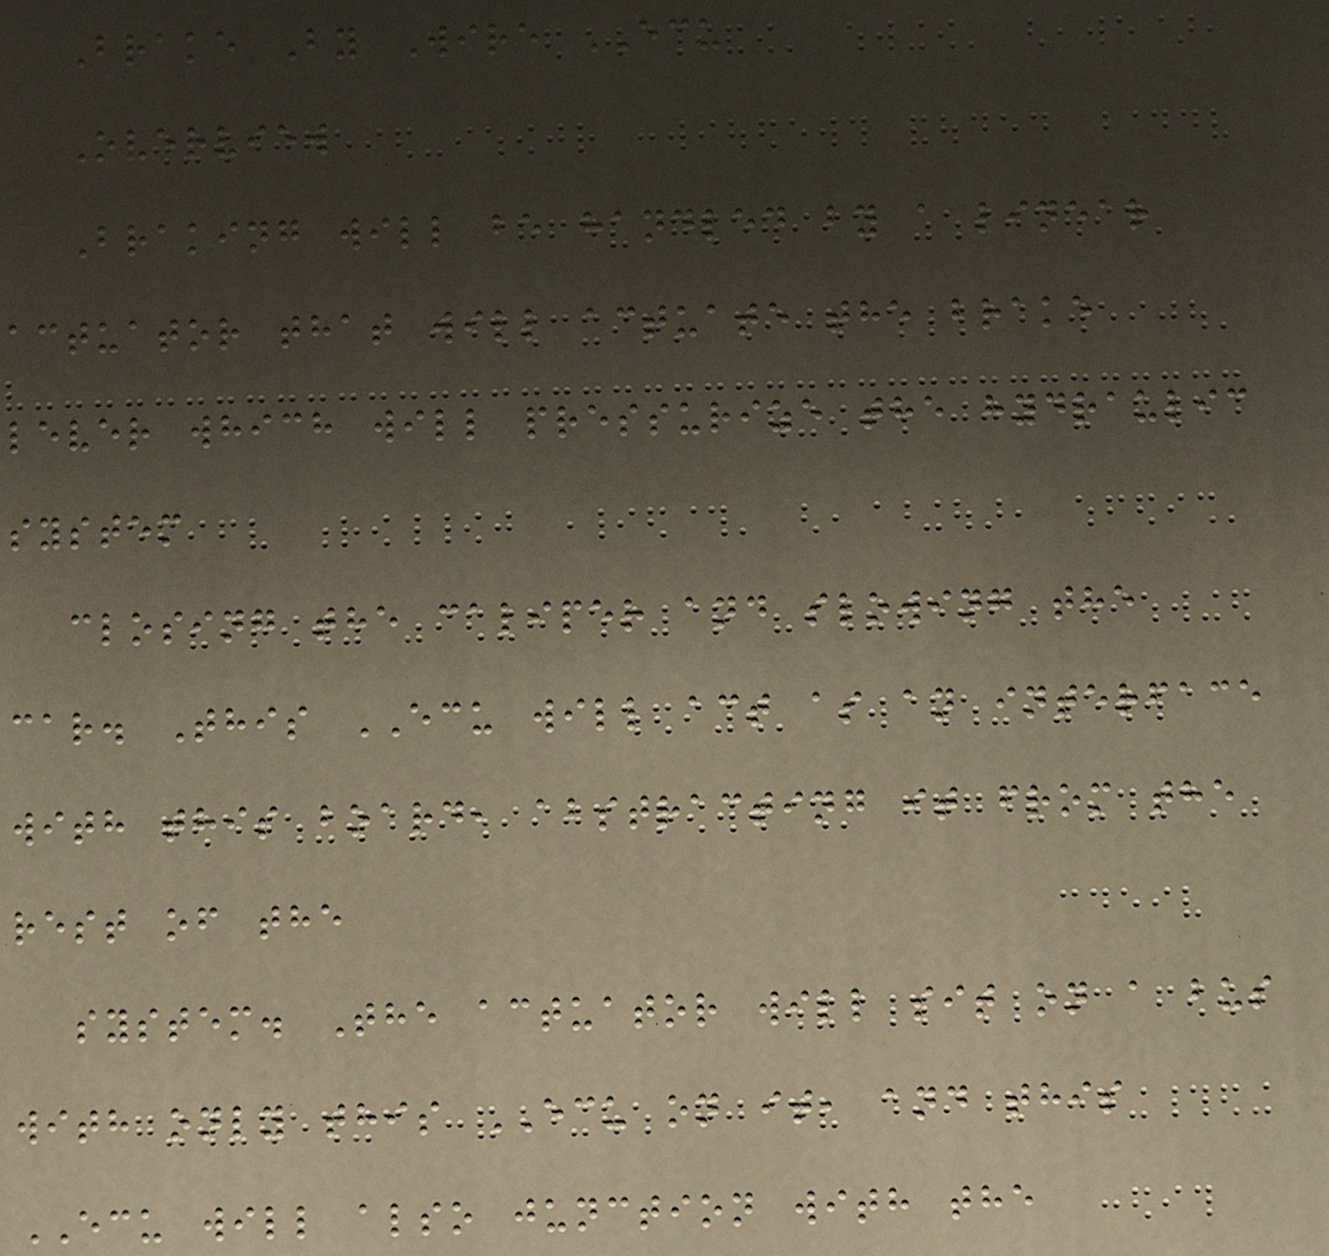Brake By Wire ECU
Overview
Braking will be handled by a linear
actuator that will actuate the brake
lever which will pressurize the hydraulic
system
closing the caliper and slowing the
car. This ECU will act as an interface
with this board, abstracting it from the
rest of the
system. The actuator will sit on a bus
with only this ECU on it, and this
ECU will also junction with the
